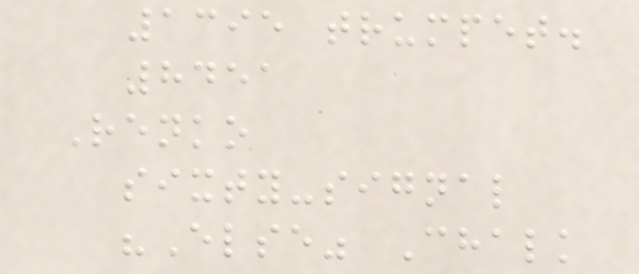1395 trumpet.
8451
Renko
sixty-signal
"Else" Chalk
